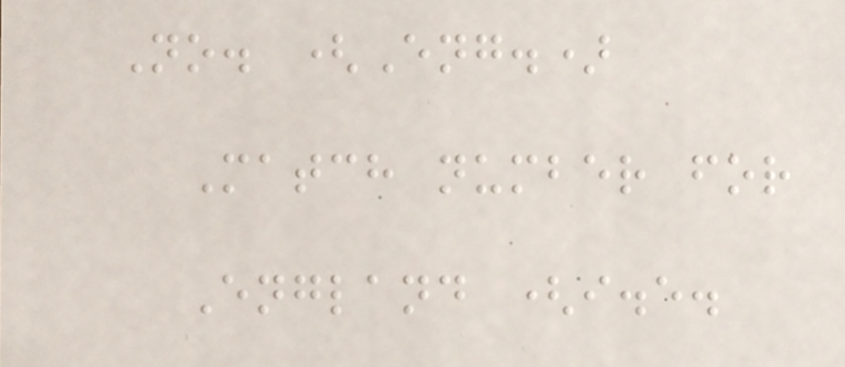No. (Eng.)
Match number for
England (i.e.
